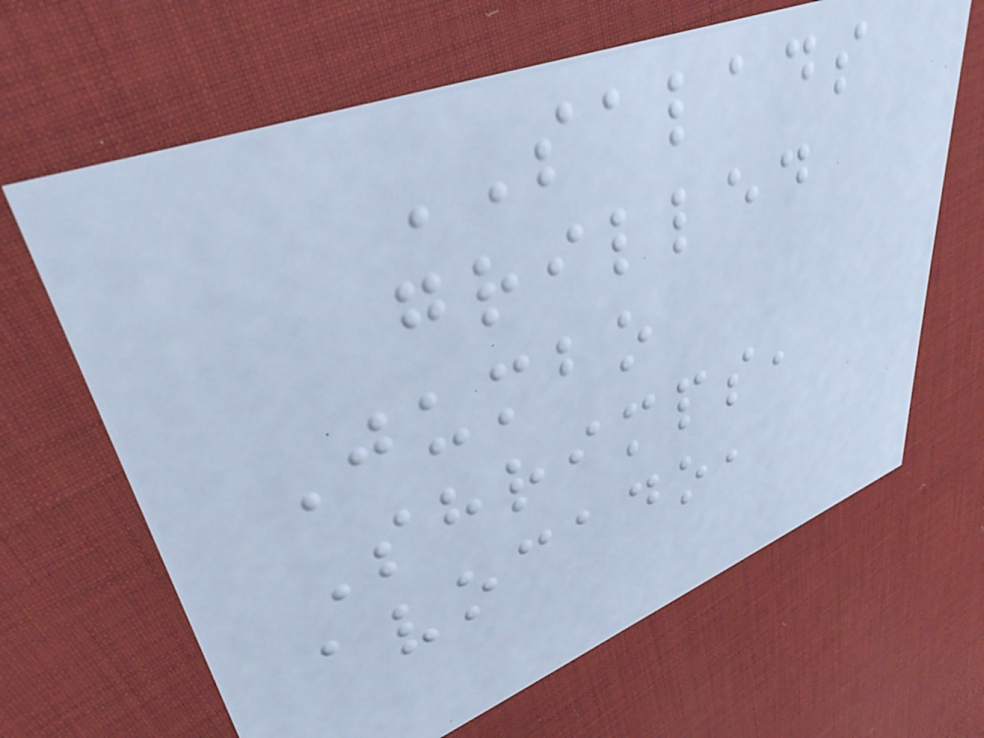SALADS
grilled
Jumbo
Shrimps,
avocado,
